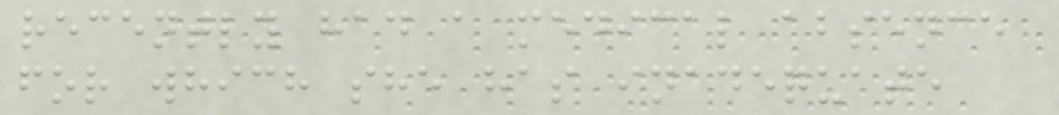recently had a medical absence
for which she has inadequate
